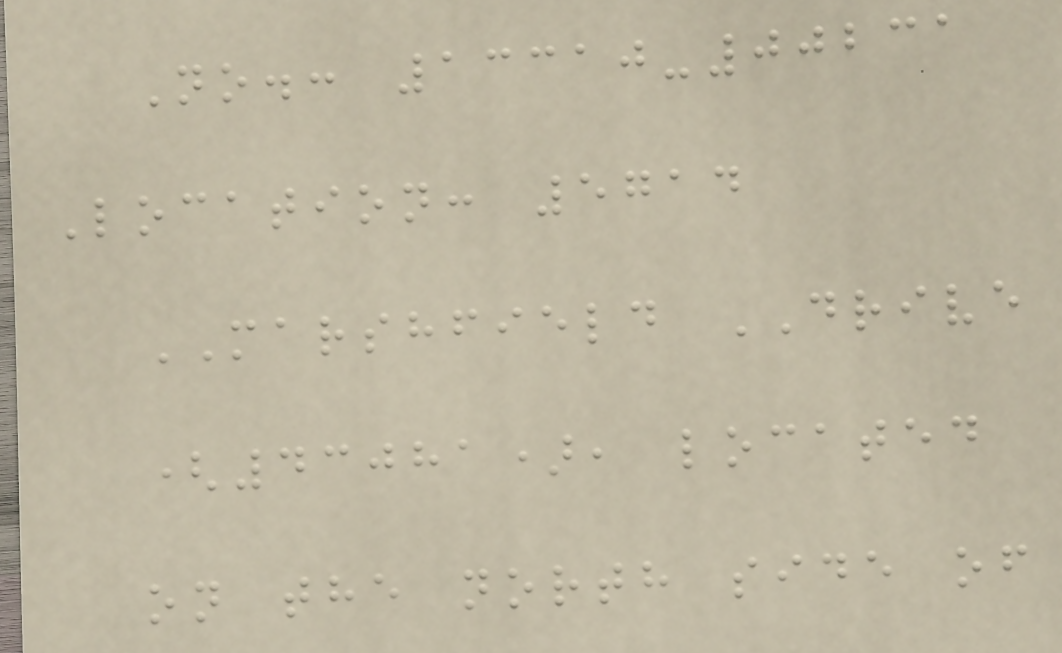No.: 13310-00231
Location: 5714
MARSHFIELD DRIVE
(43081), located
on the north side of
